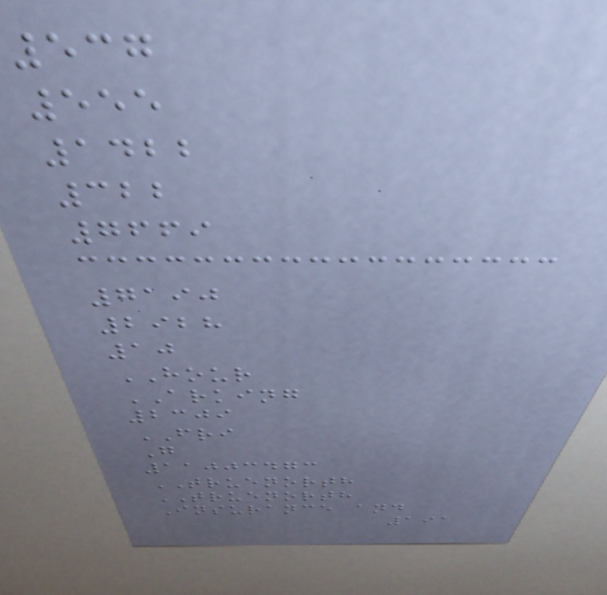537
555
1422
322
7669
7190
2928
10
HOUR
ARKING
2309
FRI
G
11003473
TRUENORTH
TRUENORTH
Insurance and
191
